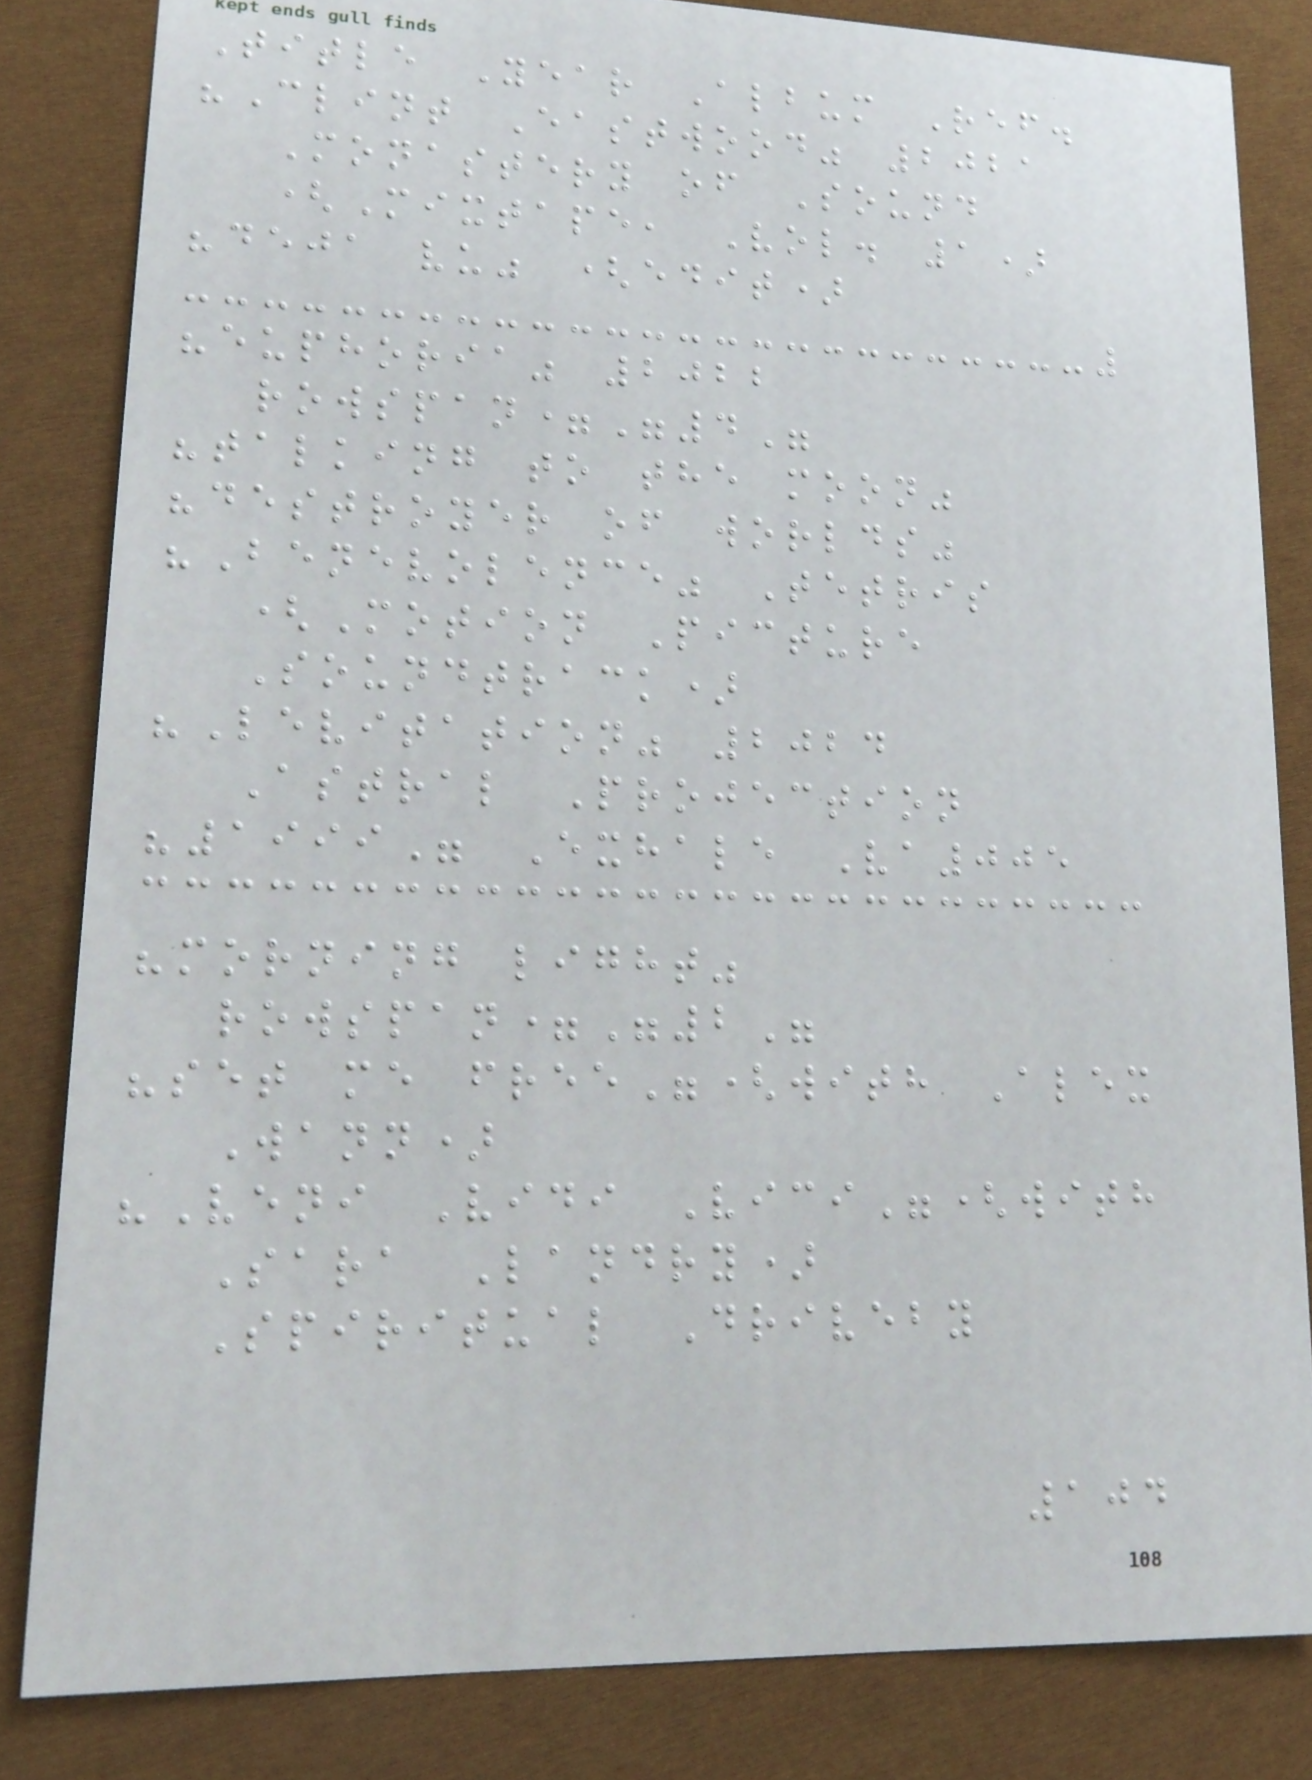Title Year Album Ref.
"Clint Eastwood" 2021
Monastery of Sound
(Mixtape, Vol. 1)
"deja vu" (edit)
"euphoria" 2022
rowspan="4"
"talking to the moon"
"destroyer of worlds"
"Benevolence" Tetris
(Motion Picture
Soundtrack)
"Levitation" 2024
Astral Projection
"1999" Exhale Va005
"morning light"
rowspan="2"
"set me free"(with Alex
Wann)
"Veni Vidi Vici"(with
Sara Landry)
Spiritual Driveby
104
